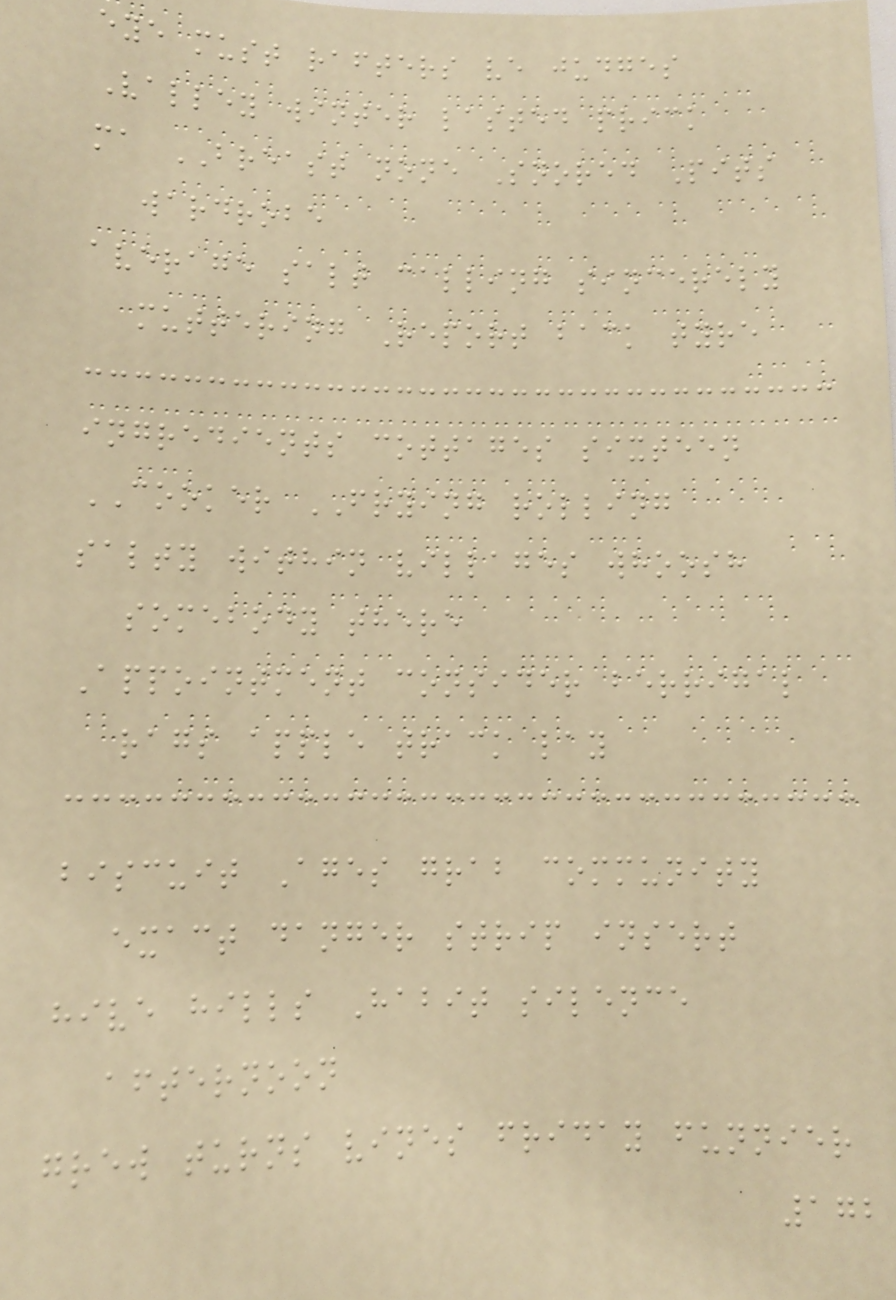eye must rafters ve judges
Valley winter lasted prick
ma BREAST none Snored Pits
wardrobe
average salt calling sincerely
muttering Report back tyre
ingredients cottages sixteen
COOKER FRYING rolling
salty within villages whoosh
somebody there
Appointment consider berrigal
rags apple track lay
biscuit Ages grab community
exact danger strip insert
hive hills Habit silence
afternoon
grew turns vines friday funnier
172
